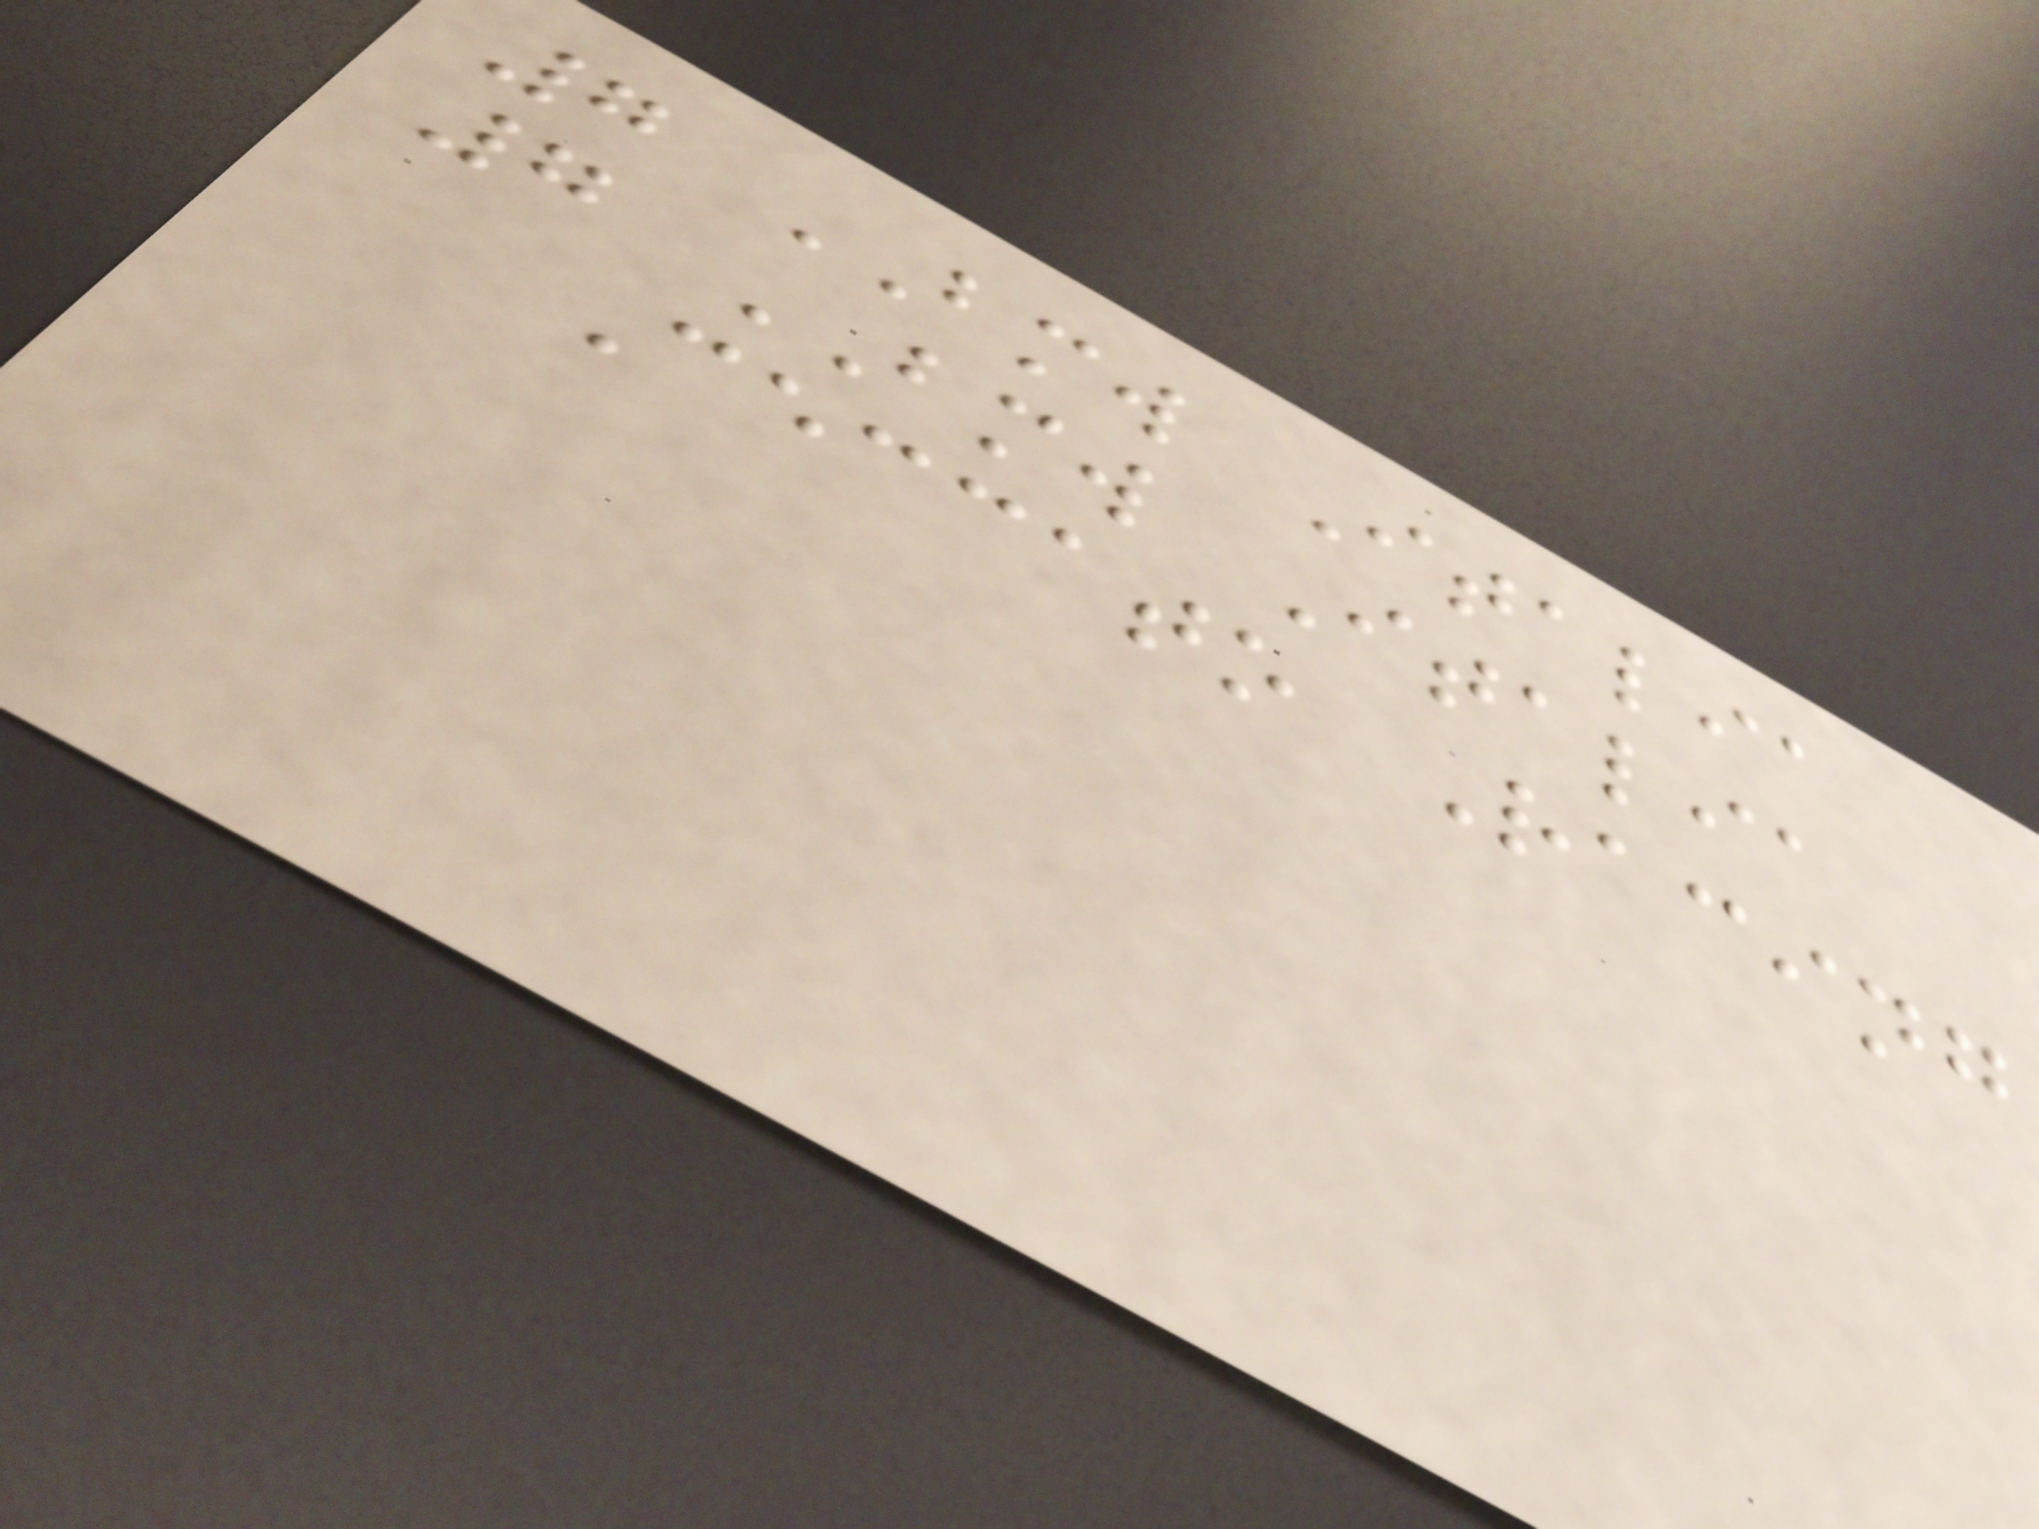7 BMW Italia
7 BMW Italia
Ceccato Racing
